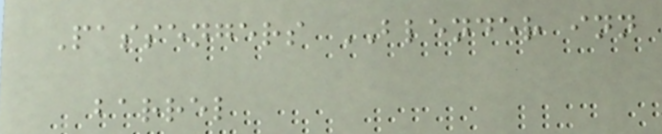Passengers BLENDER inn
barrel
